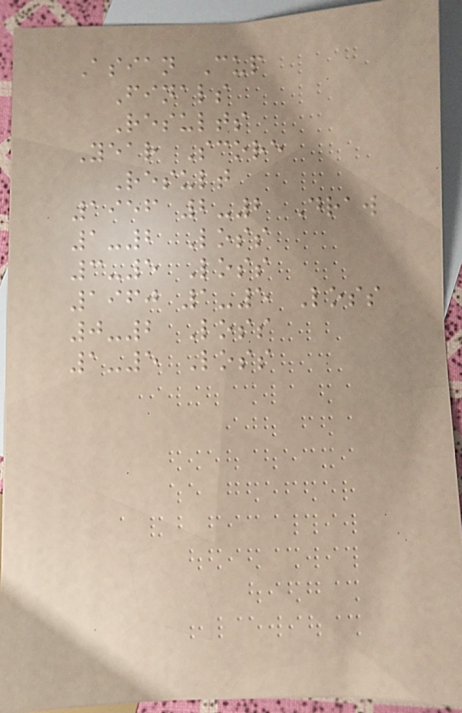Asian Cup
Finals
Results
Year Score
Result
1956 2-2 Draw
1-2 Loss
3-5 Loss
1960 1-5 Loss
0-2 Loss
1-5 Loss
